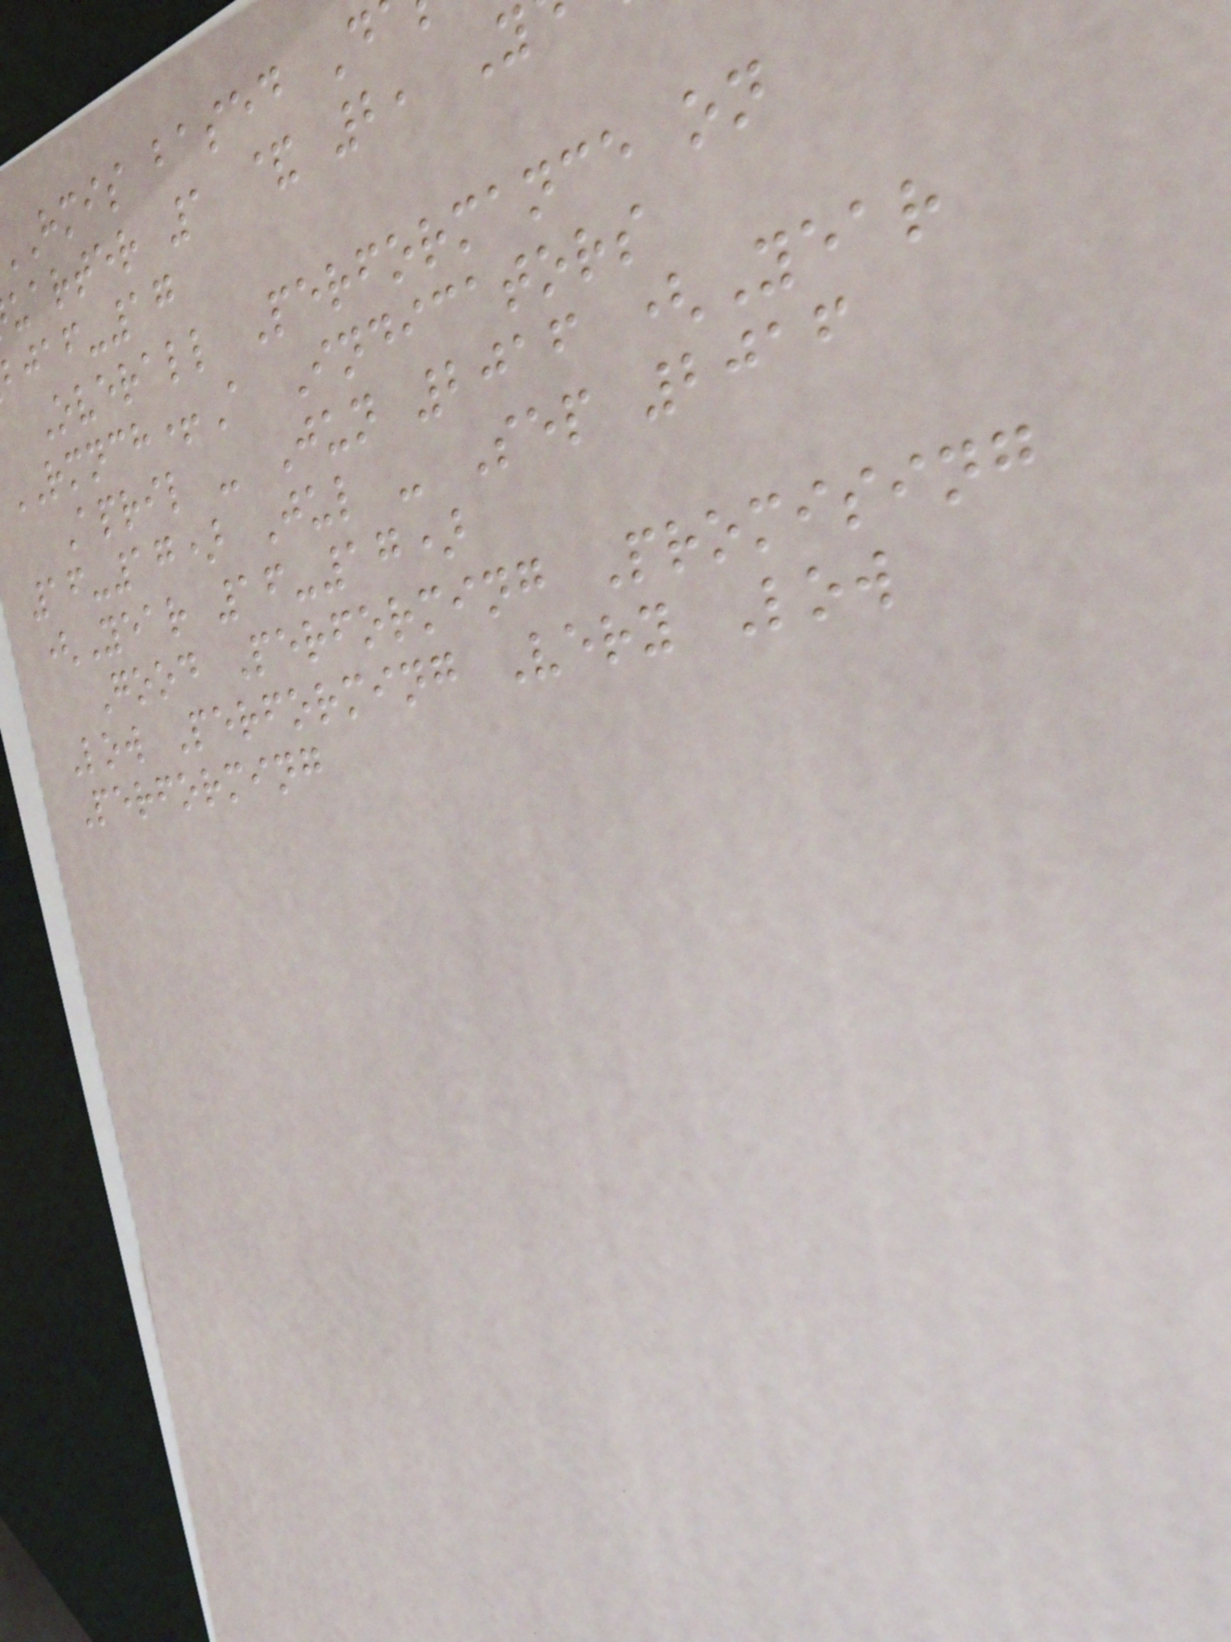hmis based D
uarter 1 & 2, Y
-17
Overall Performance on
RMNCH+A Indicators
April - Jun 2016 (Year
16-17) Jul - Sep 2016
(Year 16-17)
Good Performing Promising
Low Performing Very Low
Performing
